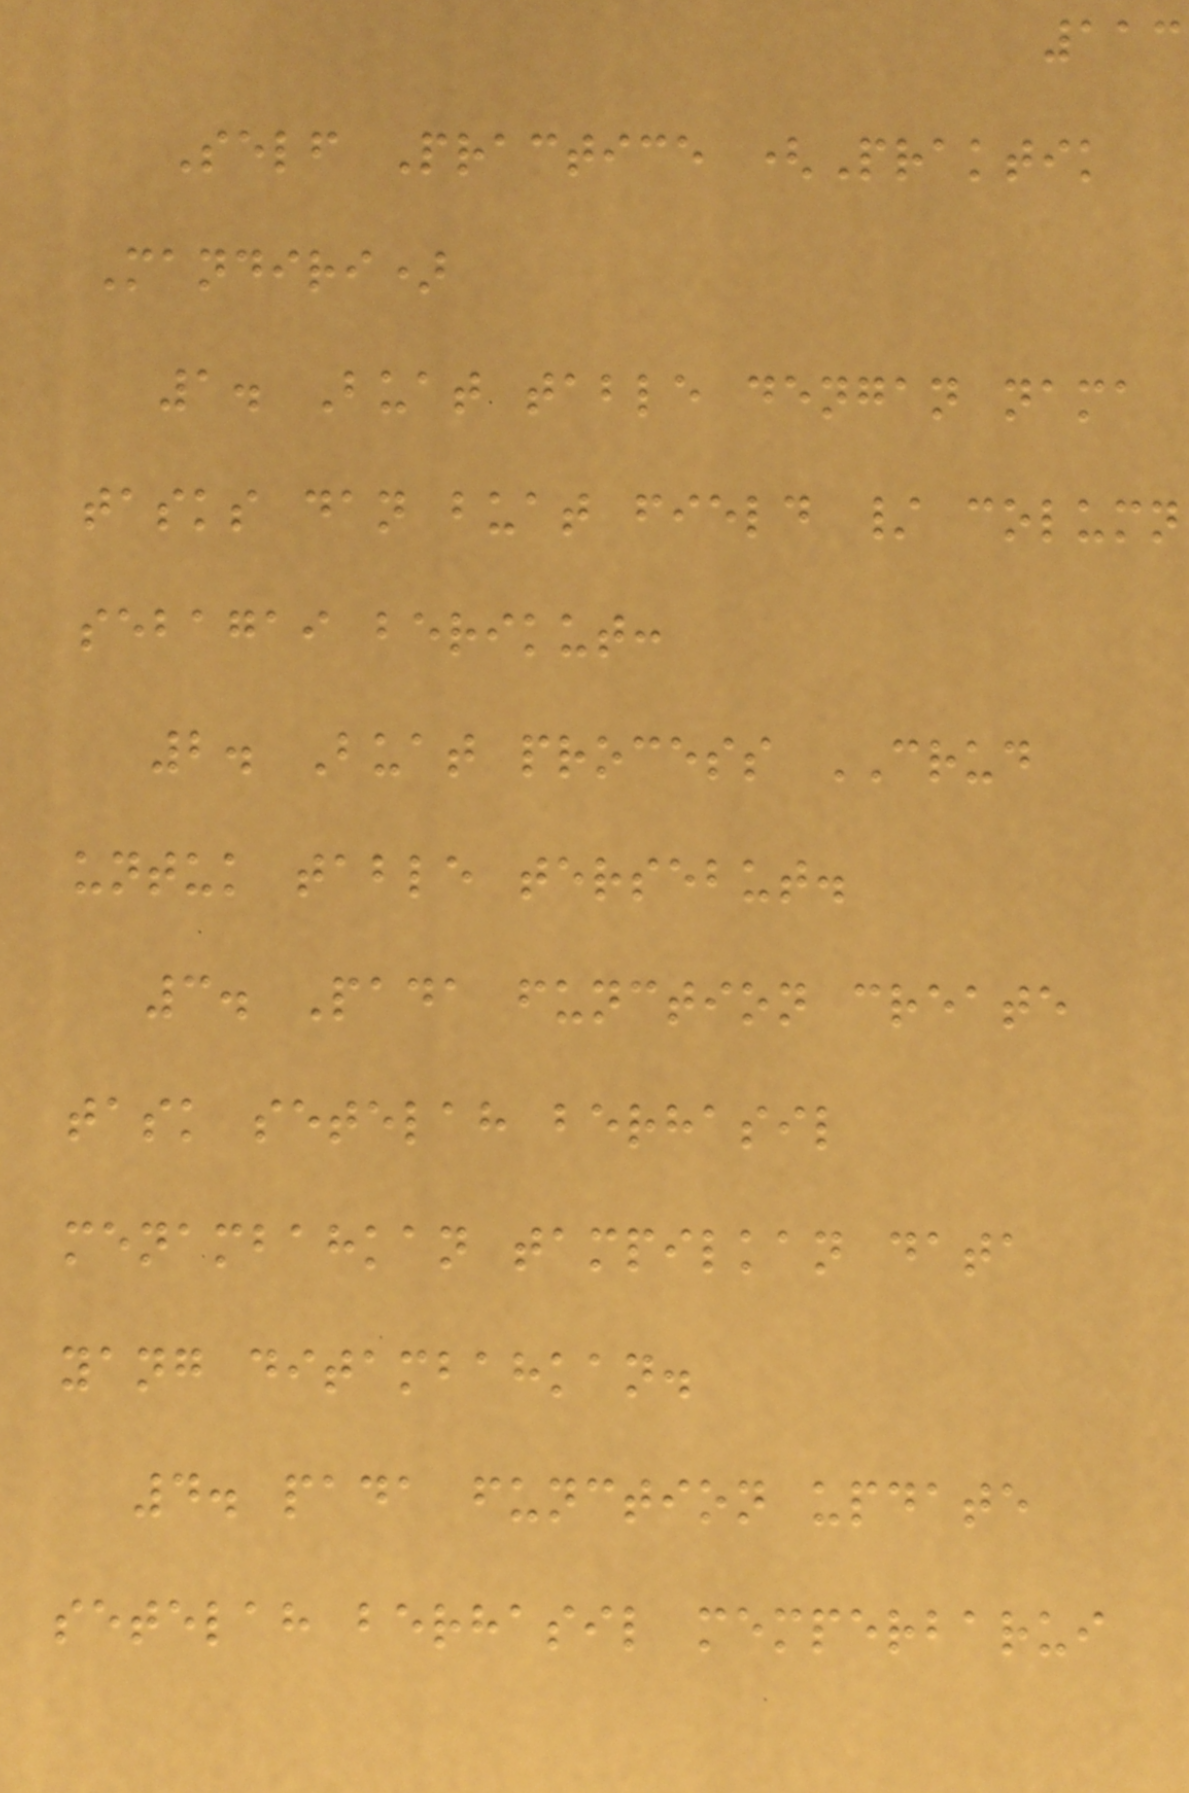113
Self Practice (Praktik
Mandiri)
1. Buat table dengan nama
tasks dan buat field / column
sebagai berikut:
2. Buat process CRUD
untuk table tersebut.
3. Pada function create
task setelah berhasil
menambahkan tampilkan data
yang ditambahkan.
4. pada function update
setelah berhasil memperbarui
